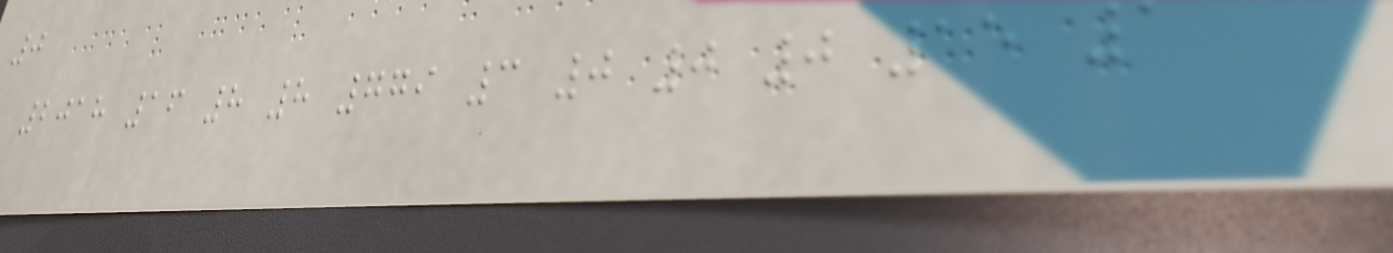0
2018 16 8 8 779 3 0 0 0 15 1
